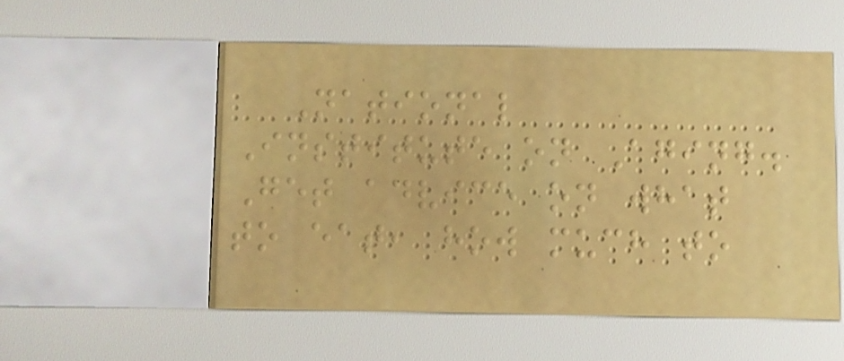National
Institute on Aging.
Get advice on what
to eat, how much to
